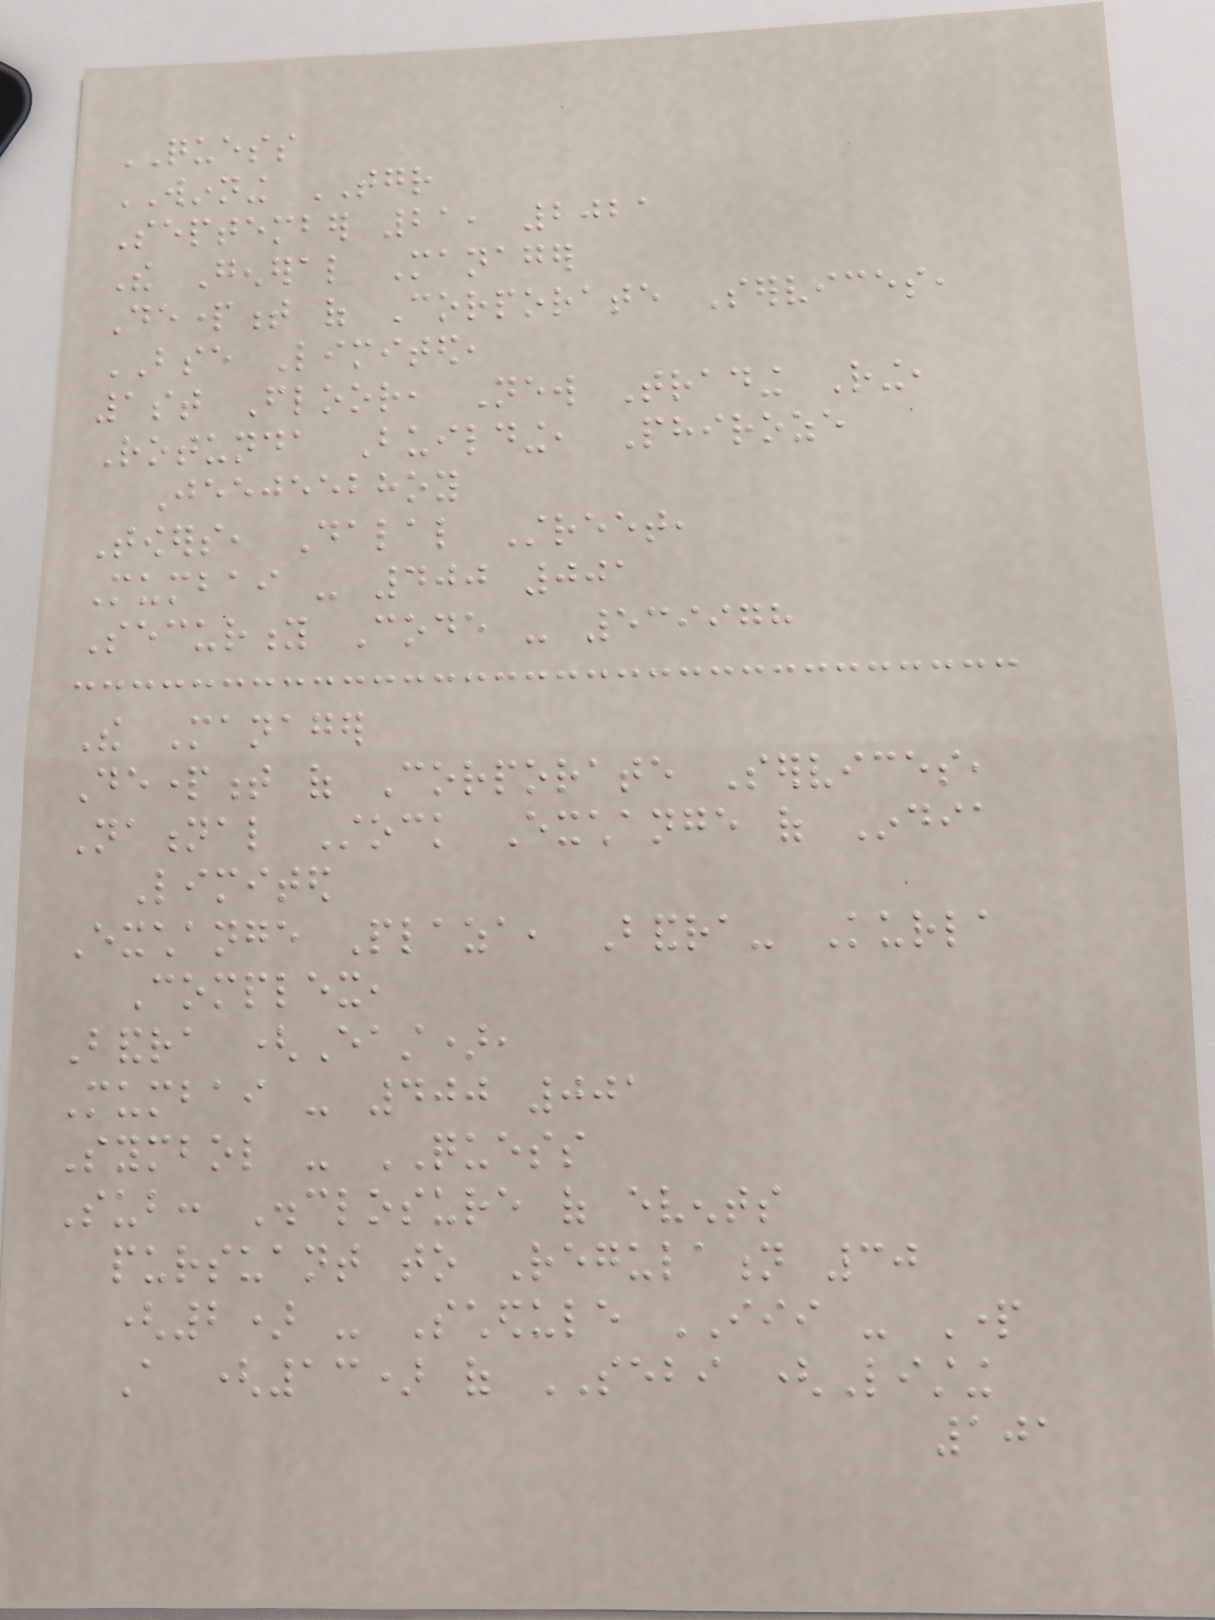QUESS
WINNING TOGETHER
September 21, 2021
The General Manager
Department of Corporate Services,
BSE Limited,
1st Floor, New Trading Ring,
Rotunda Building, Phiroze
Jeejeebhoy
Towers, Dalal Street,
Mumbai - 400 001
Security Code - 539978
The Manager
Department of Corporate Services,
National Stock Exchange of India
Limited
Exchange Plaza, Bandra- Kurla
Complex,
Bandra (East),
Mumbai - 400 001
Symbol - QUESS
Sub: Disclosure of events
pursuant to Regulation 30
(2) - Schedule III - Part
A (13) of SEBI (Listing
101
